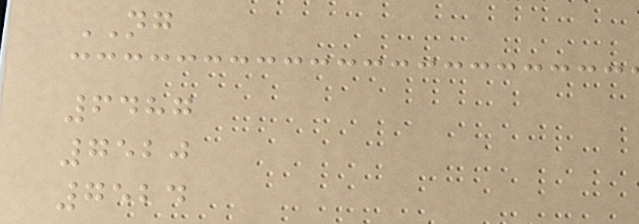NG
6487
7520
7524
